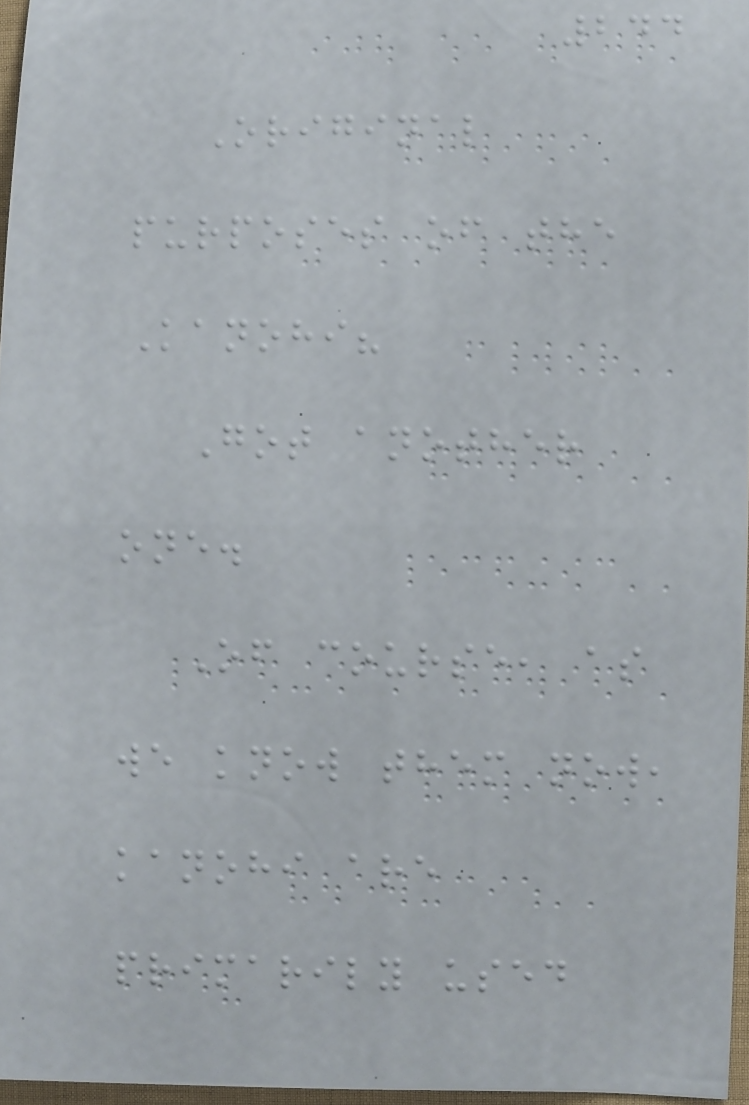244
Original
purposes of the
Kanohi?
Got another
one.
Of course, as
we know them now,
kanohi are
primarily used
